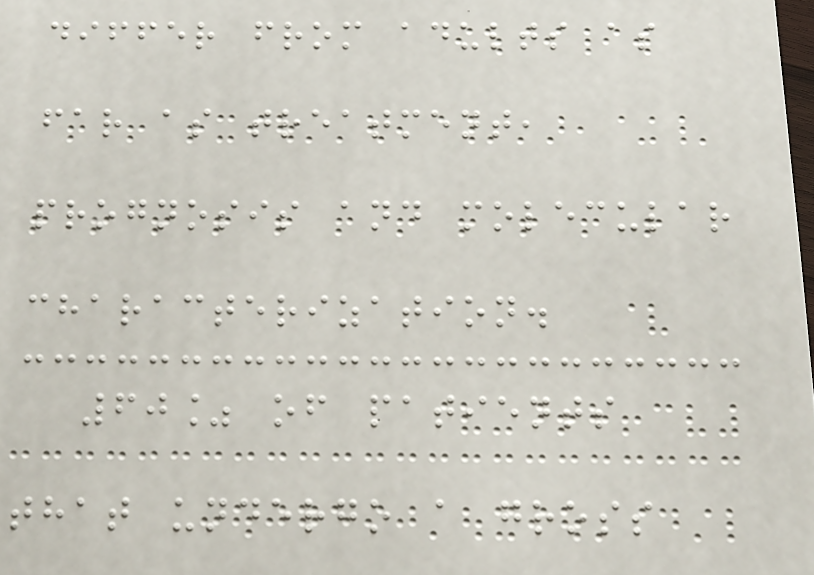differ from adults as
far as treatment,
prognosis and molecular
characterization.
60% of patients
that undergo a gross
